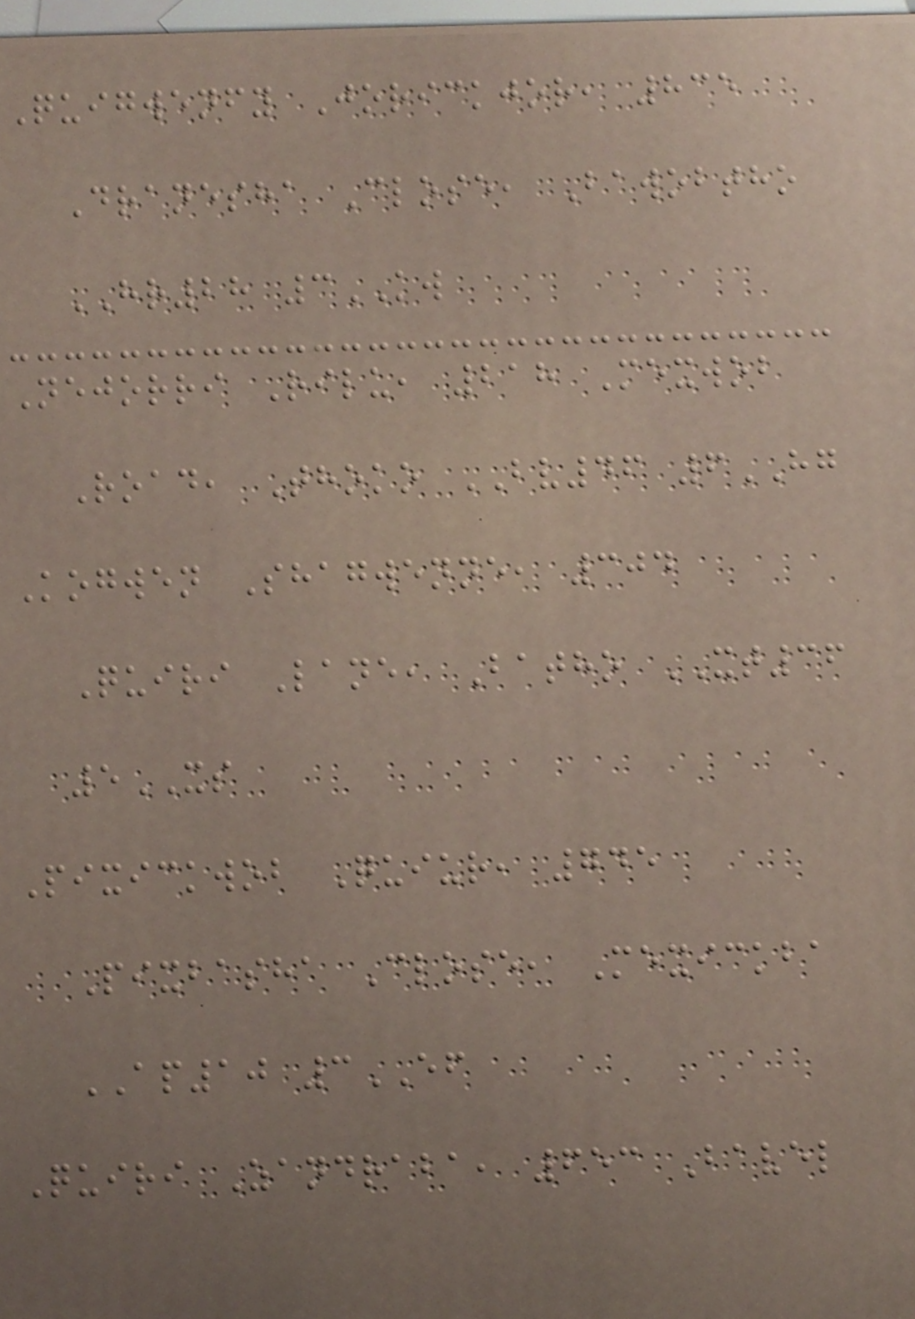Quigwenfy Jorickjor, 835
Dranesha Close, Bawobtho
HR28 3KW
Nejorri Rilu, 218 Mexwob
Road, Thoko BV46 6HG
Kogwen Shagwenne, 304
Quiri Lane, Batho XT36
5XS
Pixickwob Quiur, 745
Pixbasha Close, Mexickba
AP10 3EF
Quiri Zandraba, 653 Bavel
